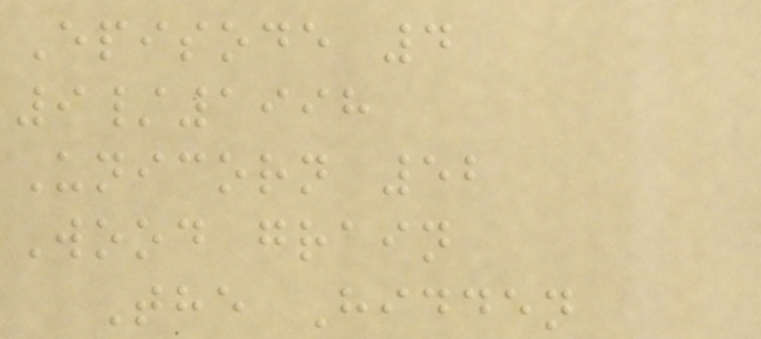Episode 4
9/1998
Unicorn 52
Wood grain
The Hidden
